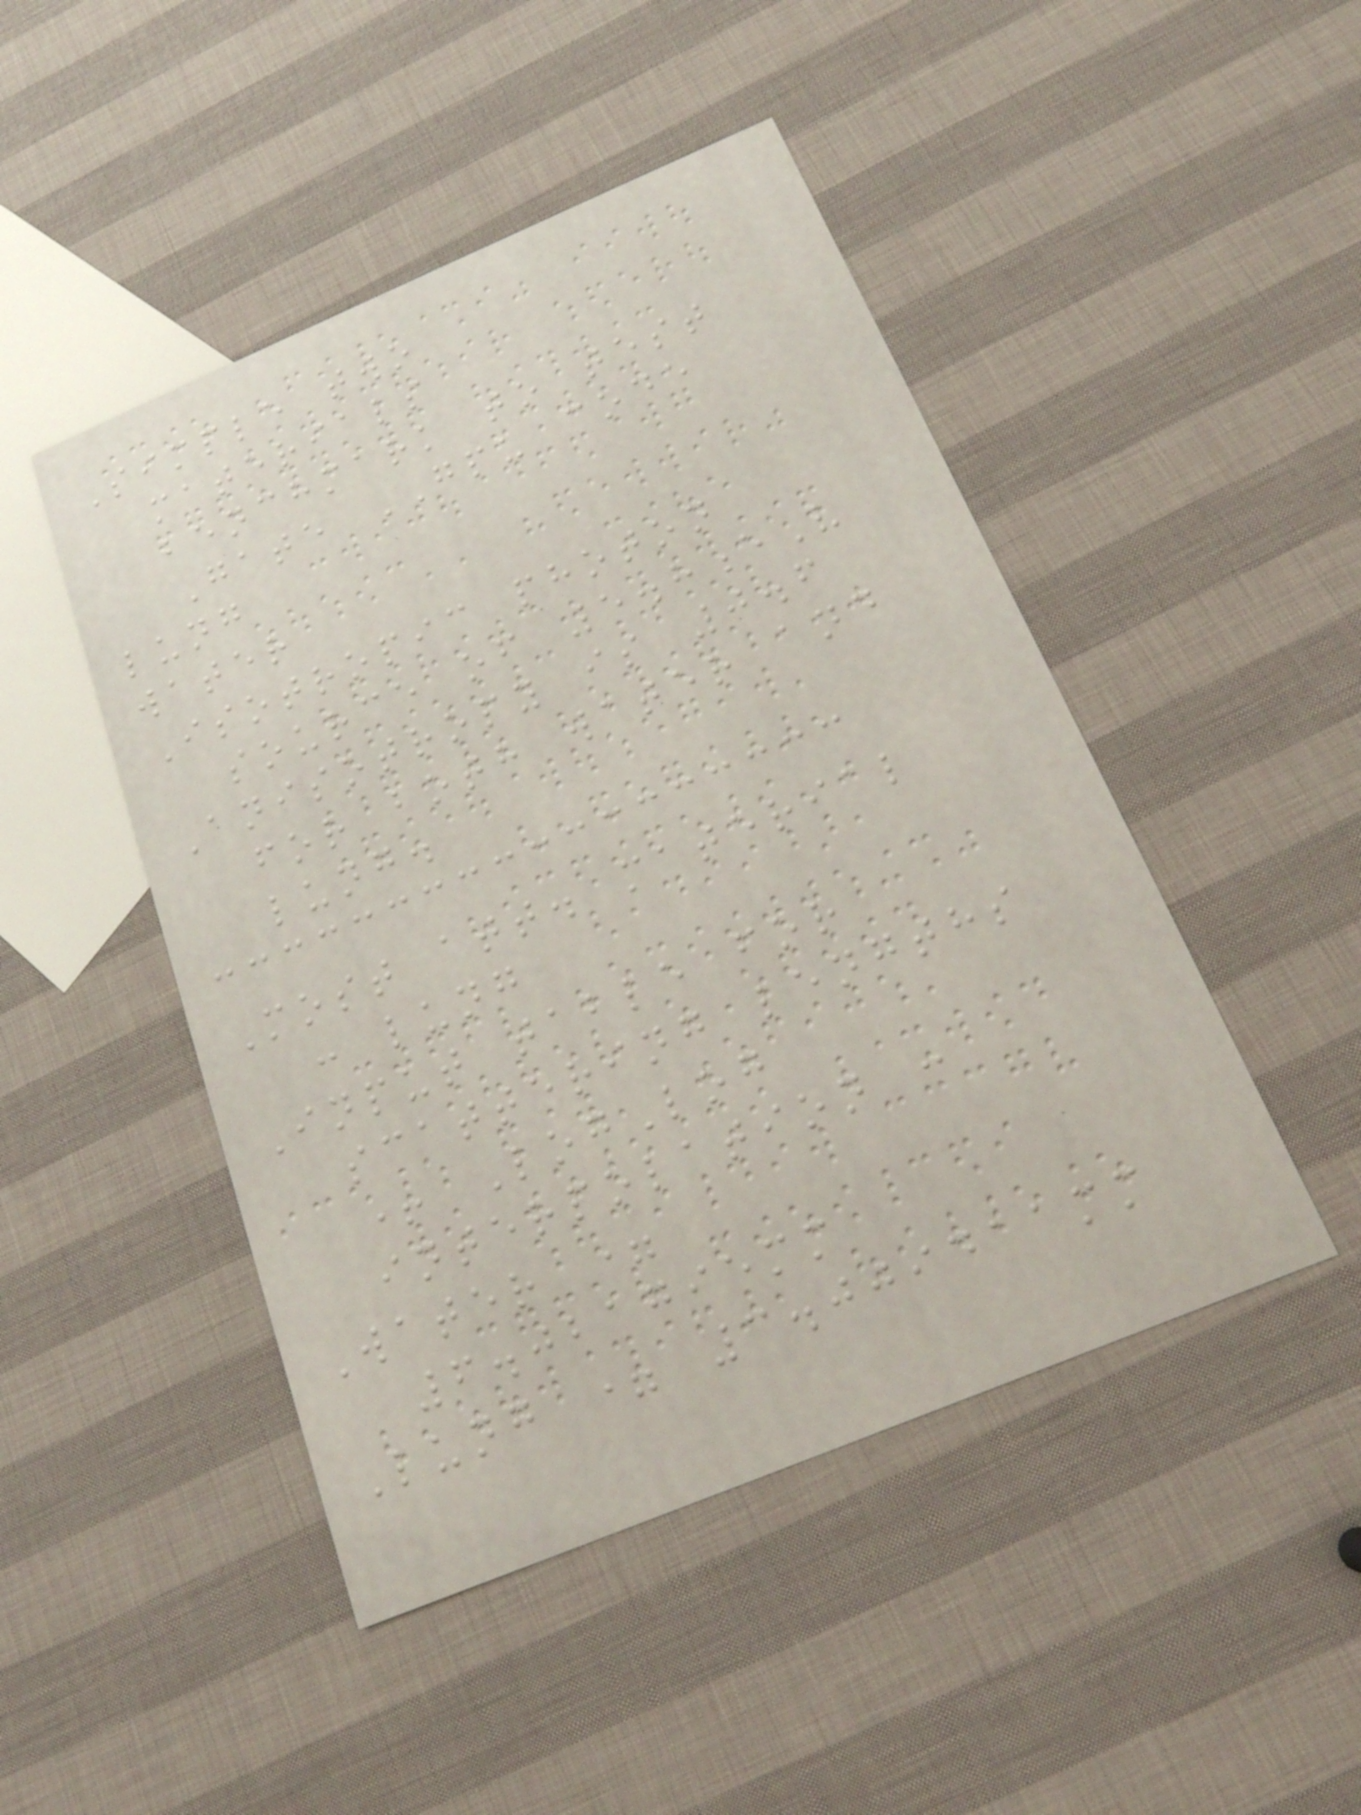Simple two
materials
benchmark to test
Gate GPU code
lung
water
Isotropic photon
source of 5.8eV
Anisotropy is 0.6
for both water and
lung.
Most att. material
: lung
Input table for
scattering lengths
+ LogLog
interpolation :
Water =
6.021795mm
Lung = 3.009411mm
